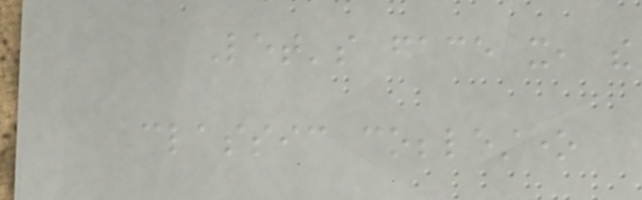Let's face it, the
classic cobblestone
